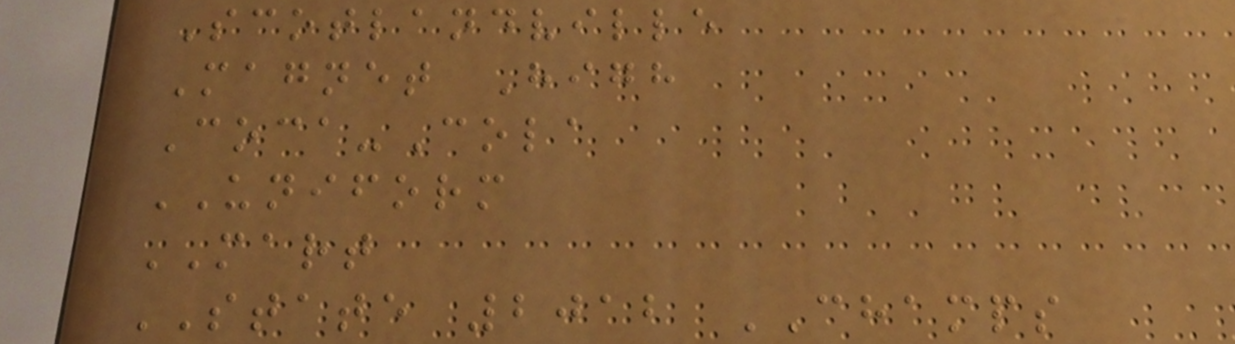Scotlandville
Magnet High
Coca-Cola
UNIFORM
MART
STATE 2012 CHAMPS
